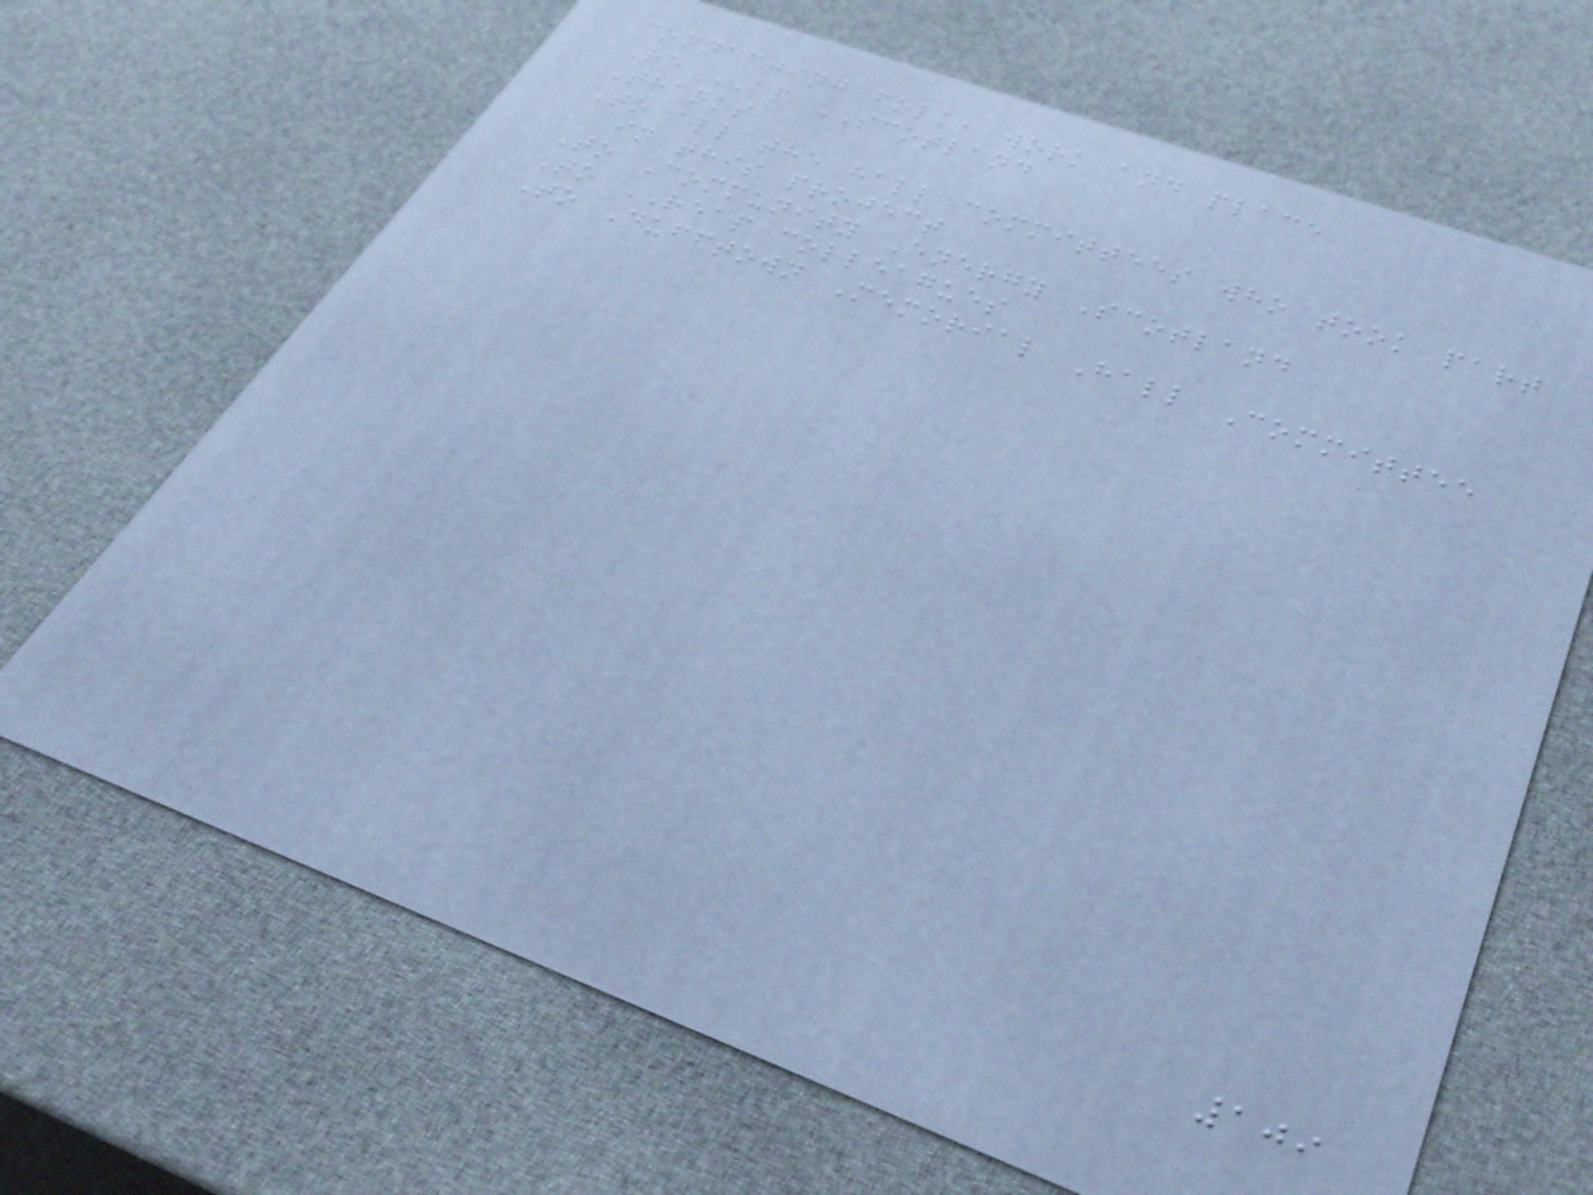connecting folk, work and place
Re AP SCOTLAND
Thanks
To all the hall committees who took part
in this project
To Community Energy Scotland
To REAP colleagues
To Dufftown Memorial Hall Committee
109
